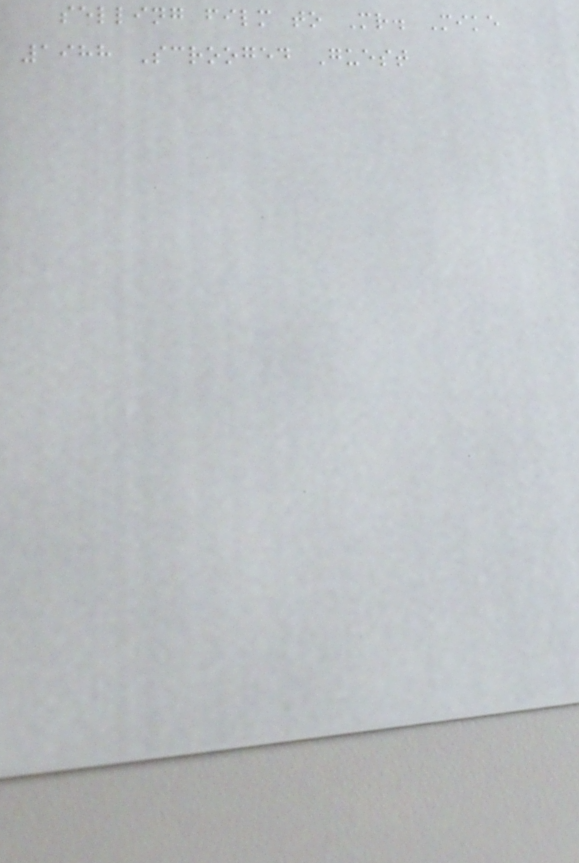selling film to Mr. Mike
1988 Scrooged Guest
